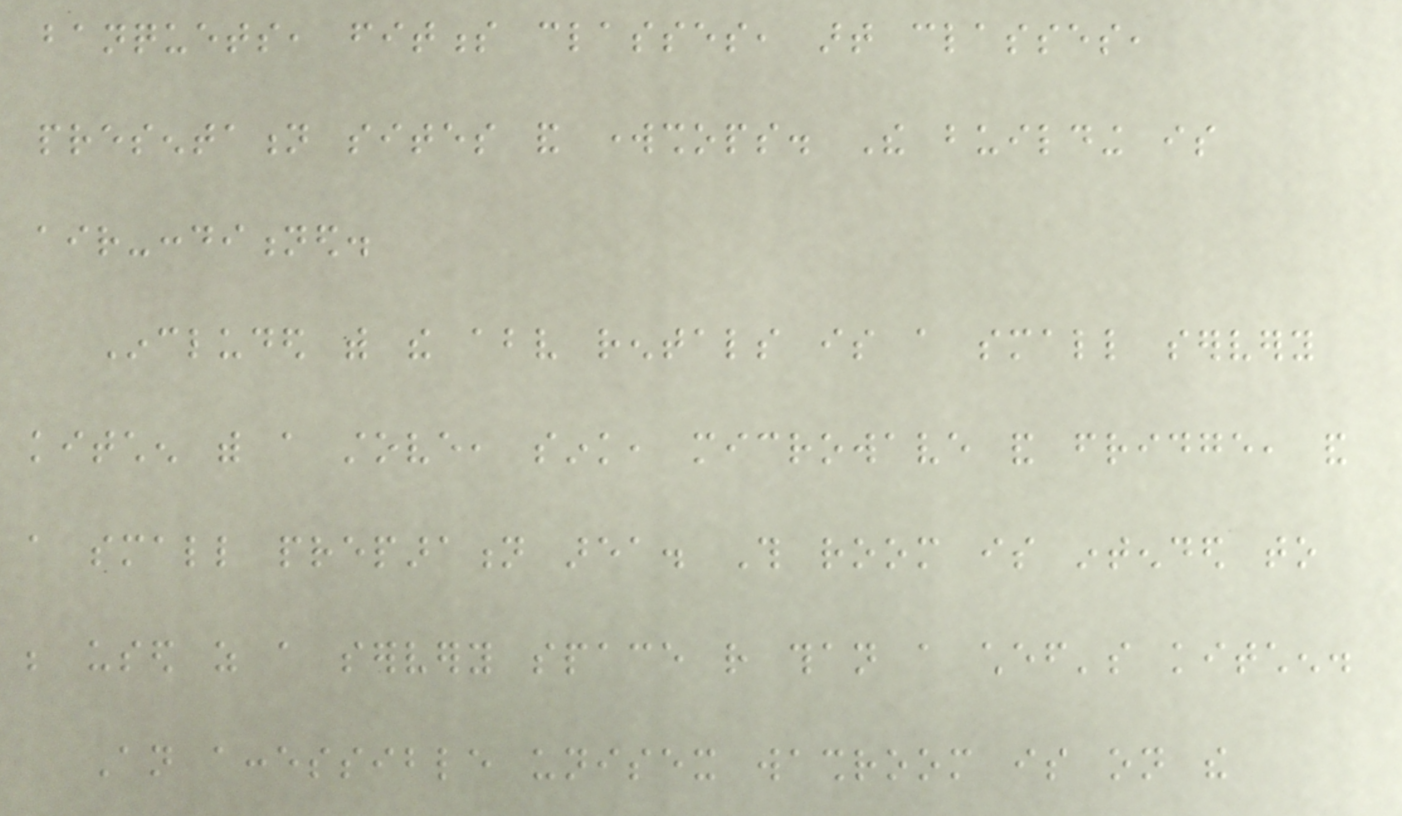banquets, fitness classes, art classes,
presentation sites and workshops. The building is
air-conditioned.
Included with the above rentals is a small servery
kitchen with a stove, sink, microwave and fridge, and
a small preparation area. This room is intended to
be used as a servery space rather than a chef's kitchen.
An accessible unisex washroom is on the
